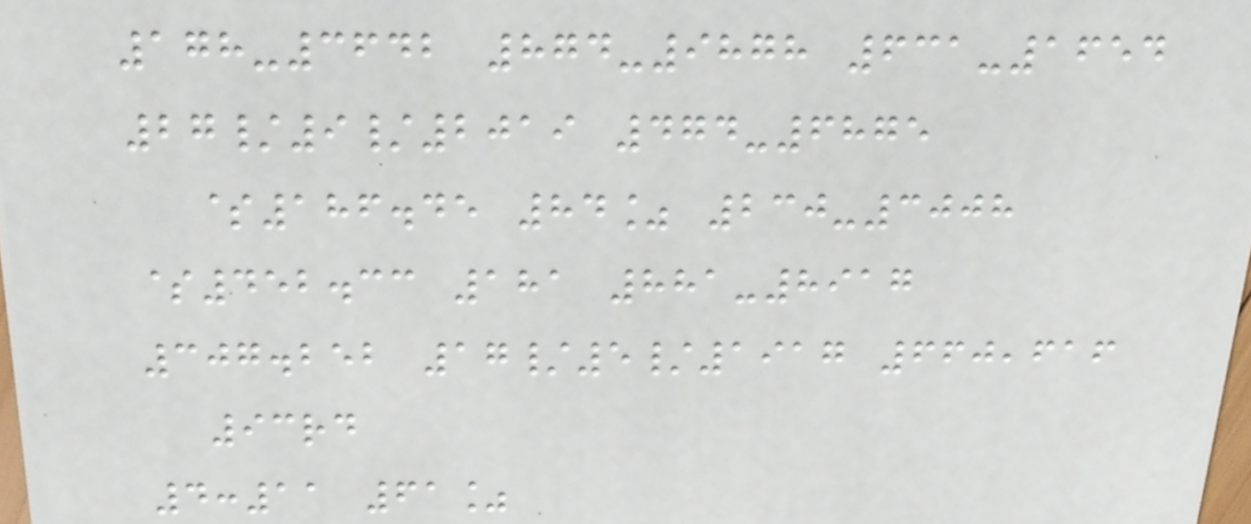178-3642 874-9878 631-1654
27/9/2019 474-6875
$186.45 84% 230-3008
$452.33 181 881-8917
307.252 17/5/1917 660,616
93rd
4:11 61%
